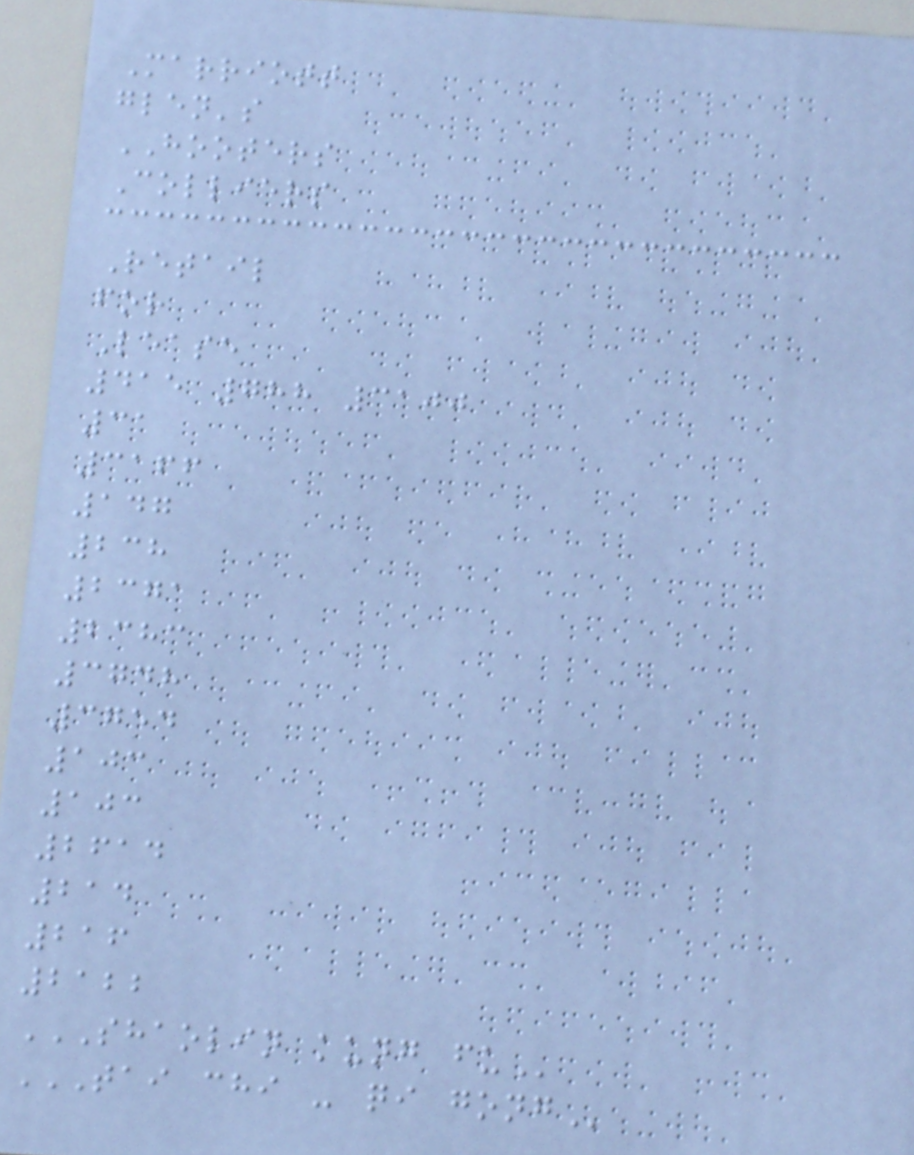Marriott
glen's
HOOTERS
Colliers
Retail
for
Lease
415 788 3100
31
3166
147
238
2371
2383
3748
3754
103
103
2614
214
216
2122
SHAOLIN KUNG FU
TAI CHI - QI GONG
